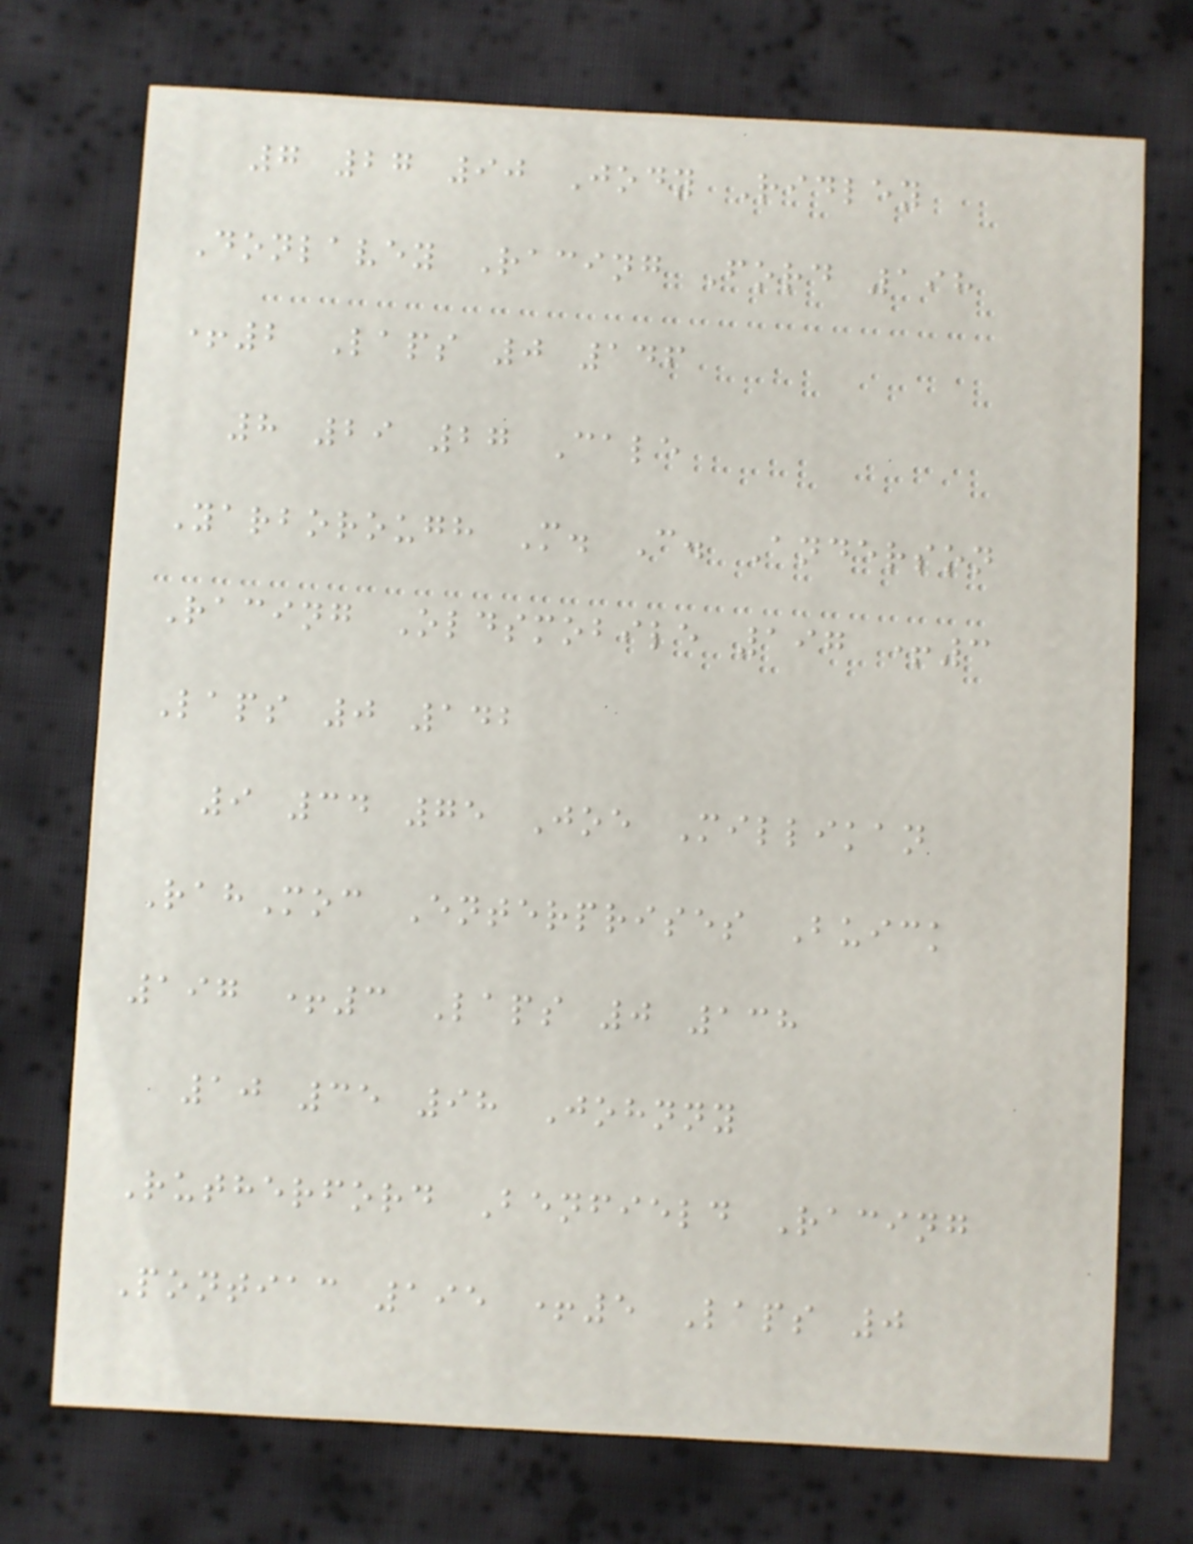7 27 90 Jody Ridley
Donlavey Racing Ford 198
+2 Laps 0 146
8 29 27 Cale
Yarborough M. C. Anderson
Racing Oldsmobile 197 +3
Laps 0 142
9 34 75 Joe Millikan
RahMoc Enterprises Buick
197 +3 Laps 0 138
10 35 98 Johnny
Rutherford Benfield Racing
Pontiac 195 +5 Laps 0
